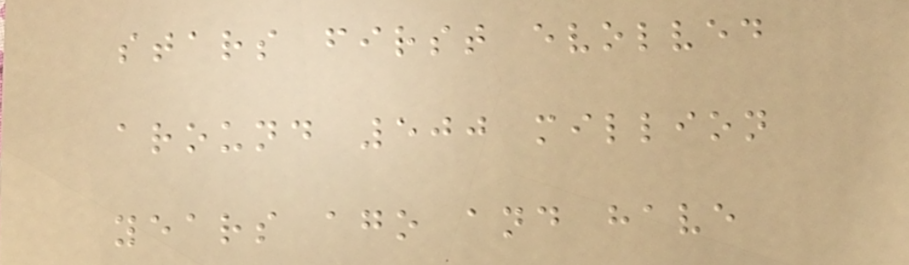stars first evolved
around 500 million
years ago and have
